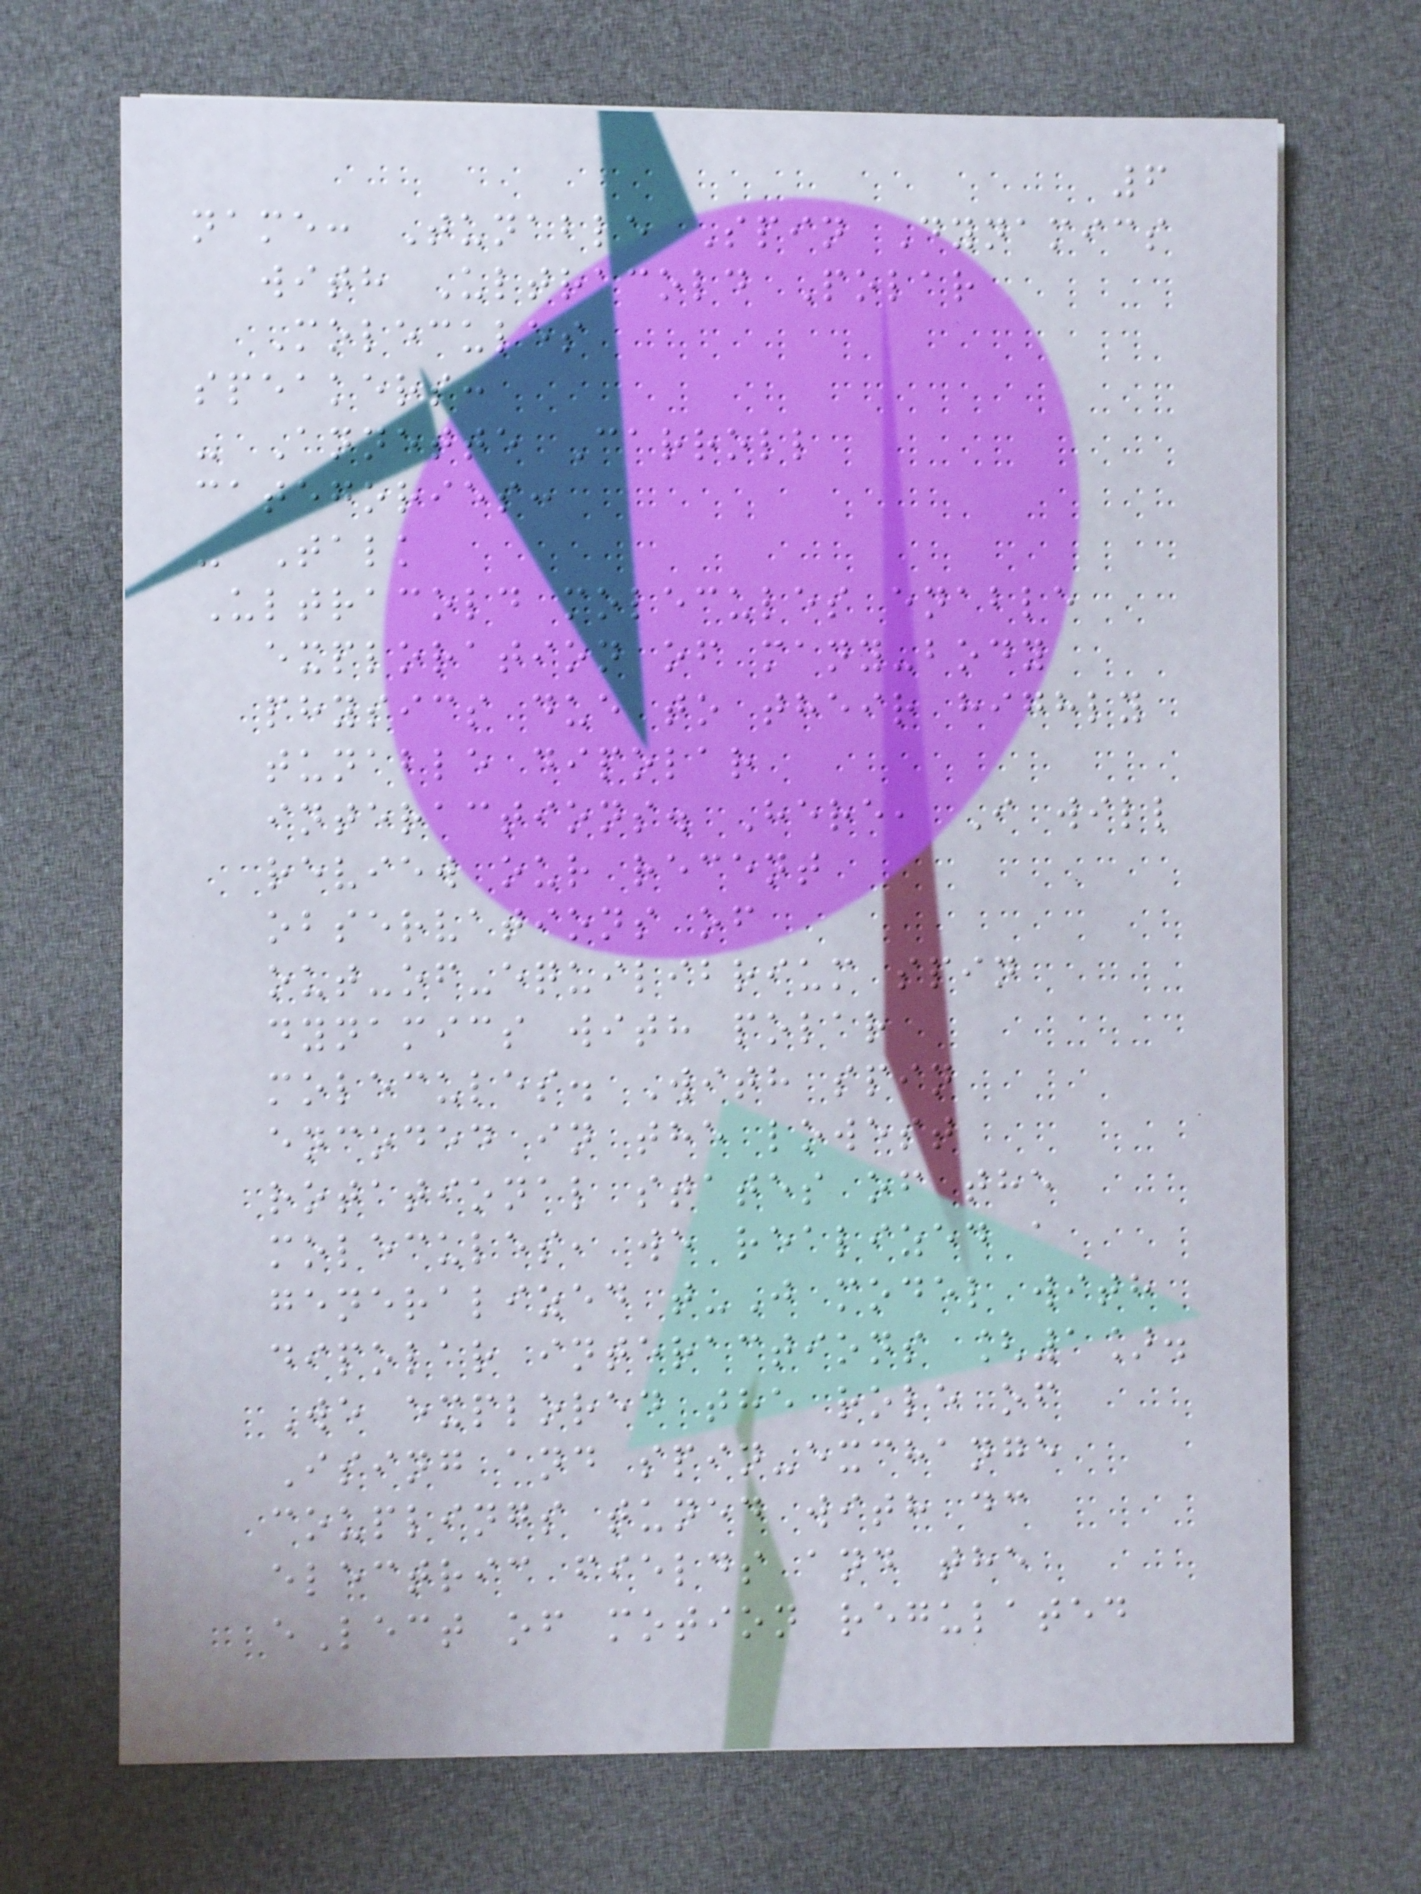6
name: Tunable Spin Dynamics
with Ultracold Polar
Molecules
speakers:
- Annette Carroll
categories:
- Talk
Ultracold molecules enable
exploration of many-body
physics due to their highly
tunable dipolar
interactions. Here, I will
review our recent
observations of
out-of-equilibrium spin
dynamics with polar
molecules. With spin
encoded in the lowest
rotational states of the
molecules, we realized a
generalized t-J model with
dipolar interactions [1].
We explored the role of
Ising and spin-exchange
couplings tuned with dc
electric fields and the
eLect of motion regulated
